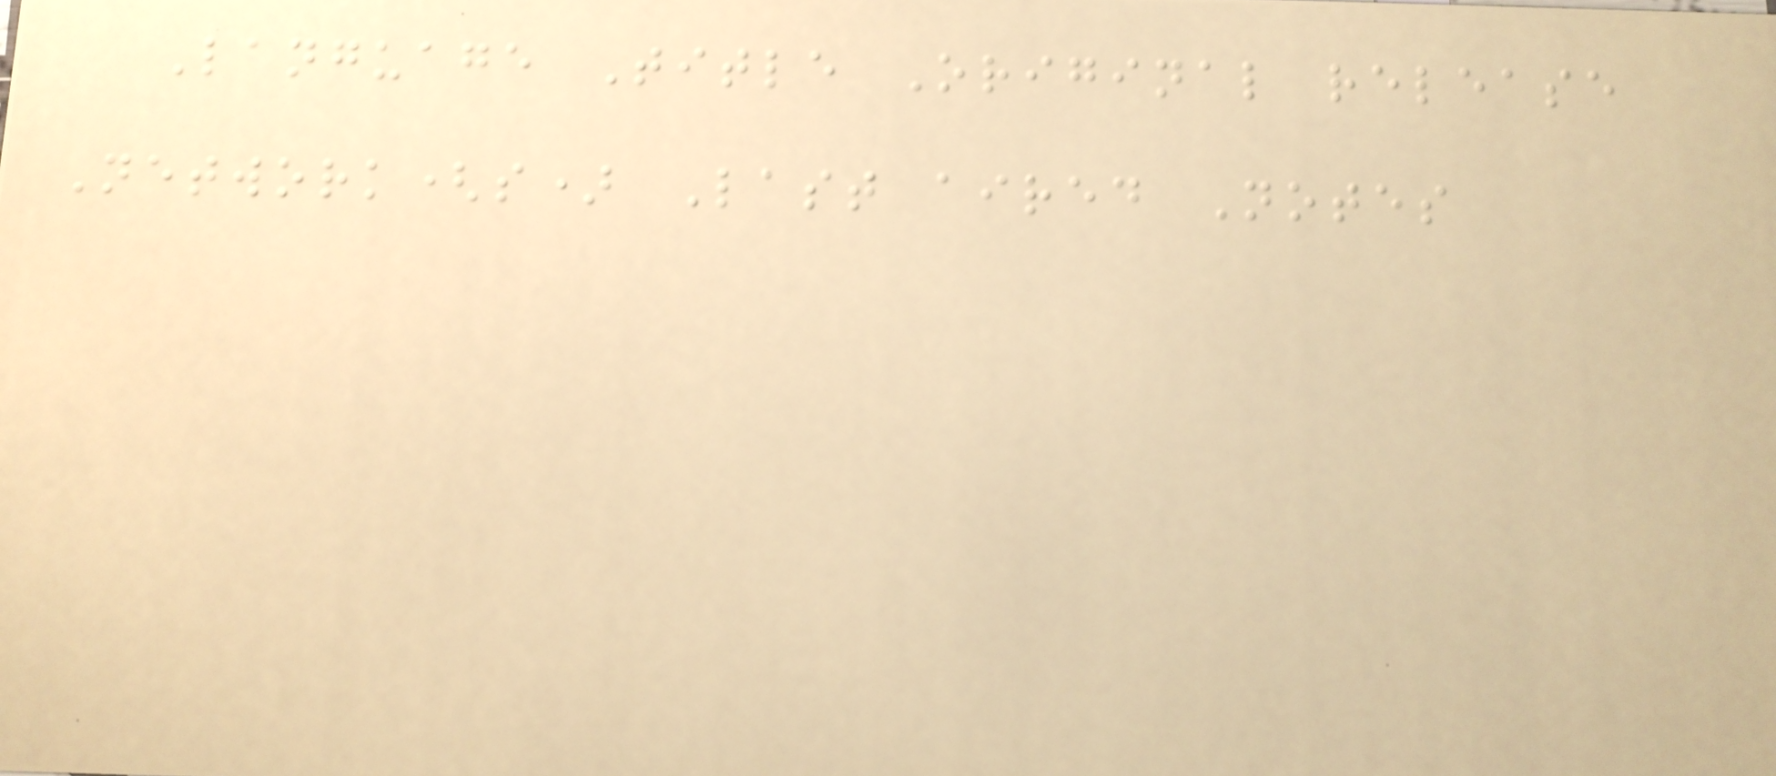Language Title Original release
Network(s) Last aired Notes
